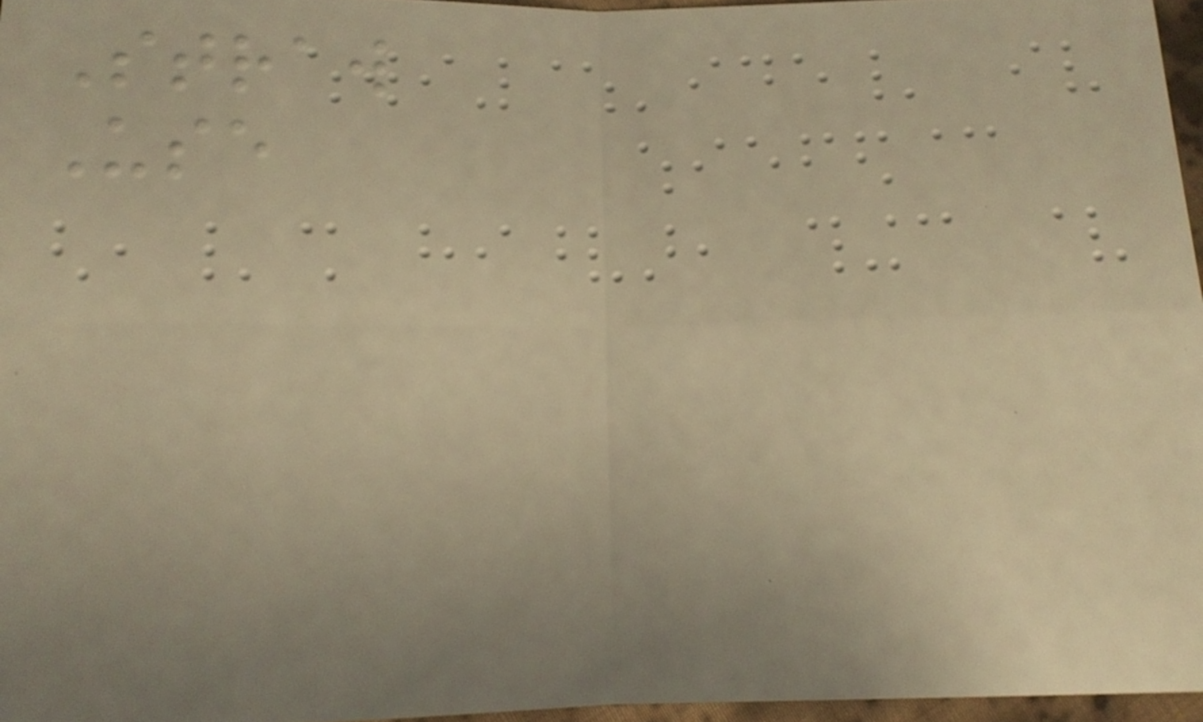Straw
Use
